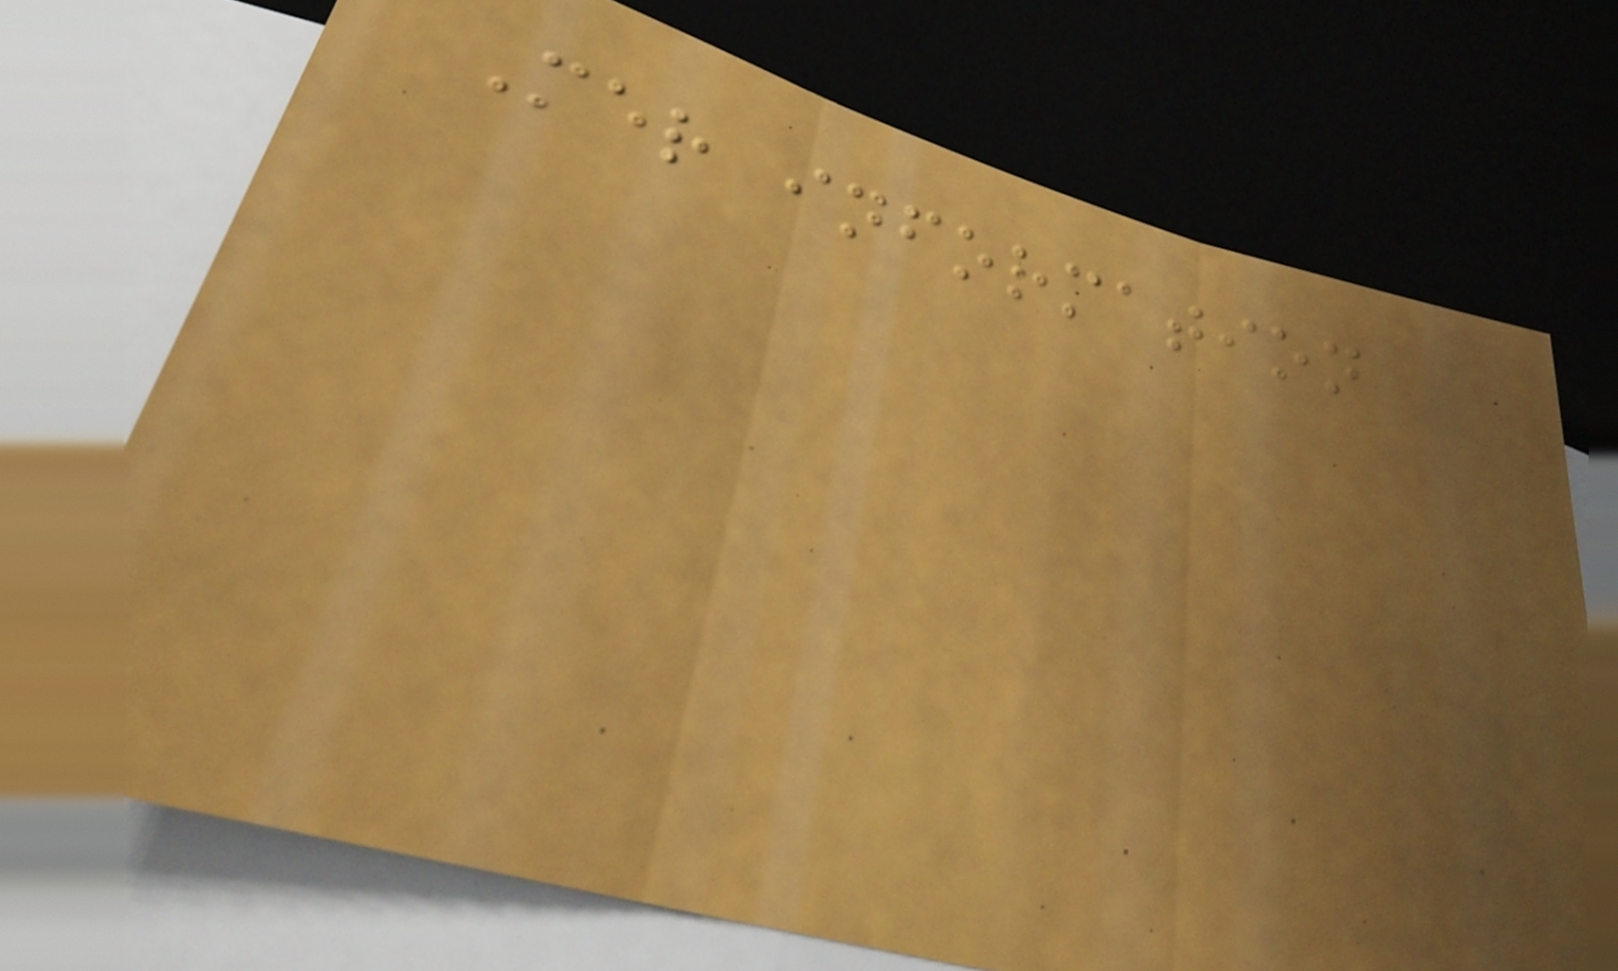Mer information
